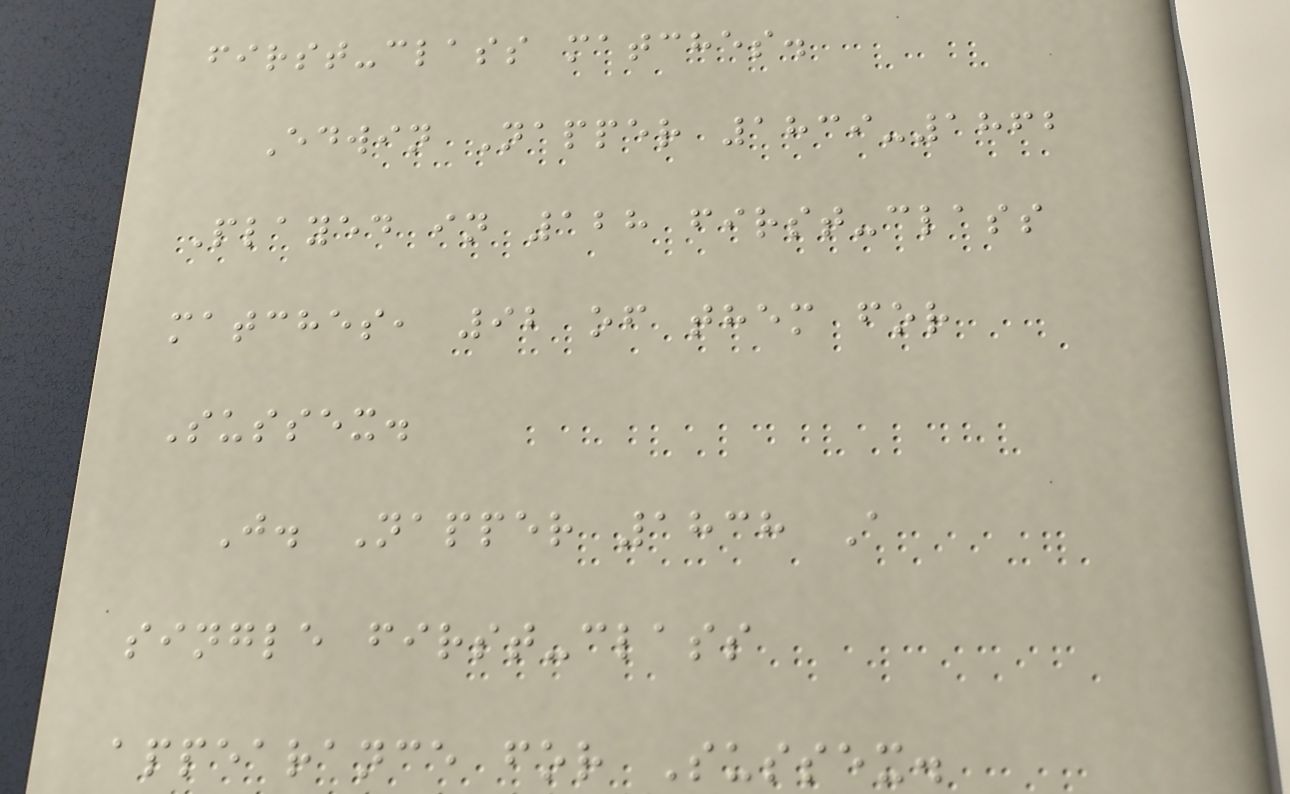first-class matches.
Edwin Napper 1839-1862
Played in 128 first-class
matches, 92 of them for
Sussex.
J. Napper 1838 A
single first-class
appearance for Sussex.
